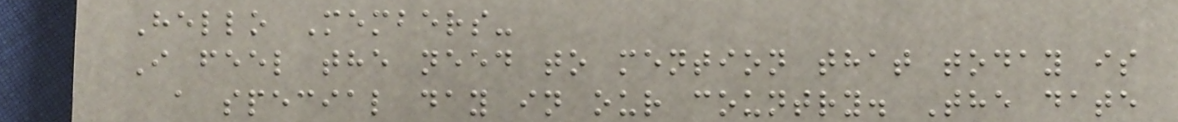Hello Members-
I feel the need to mention that today is
a special day in our country. The date
